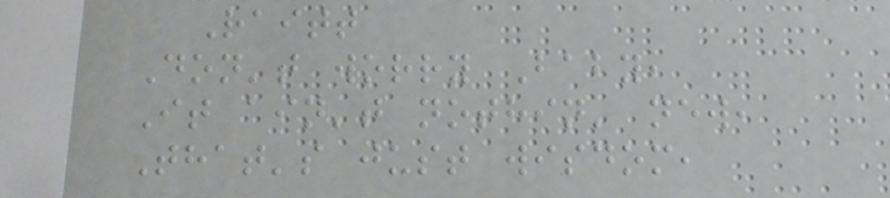Raitt
Don't worry Baby,
It ain't nothin' new,
That's just wisdom,
